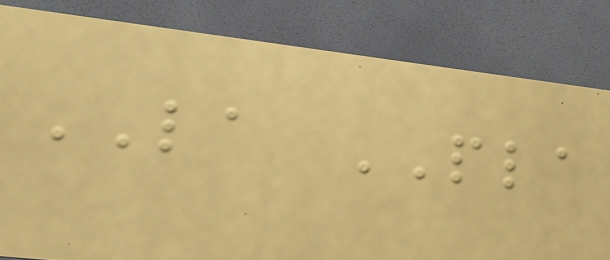LA PLA
